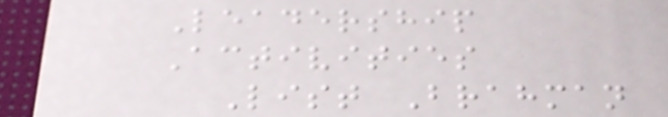Leadership
Activities
List Brahman
